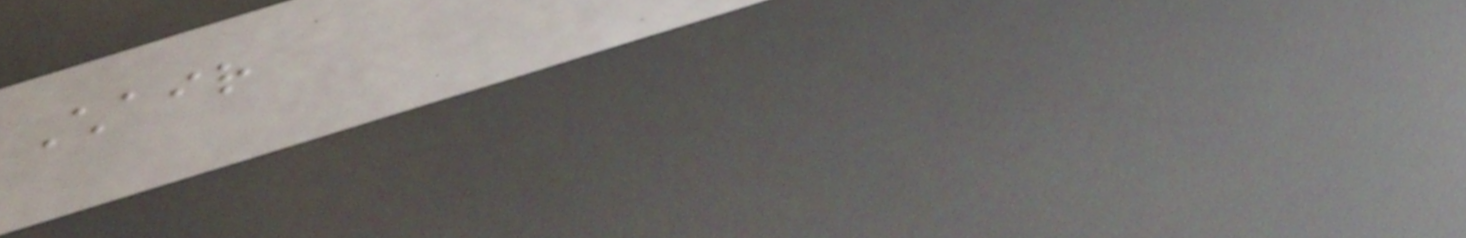Chair
